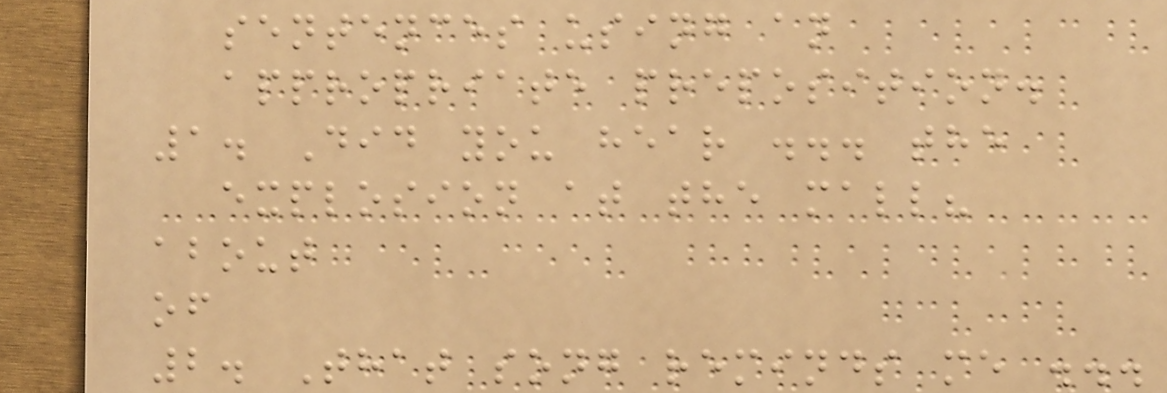sentences using an
appropriate preposition.
1. Did you hear ... the
explosion at the mall?
about
of
2. That song reminds me ...
